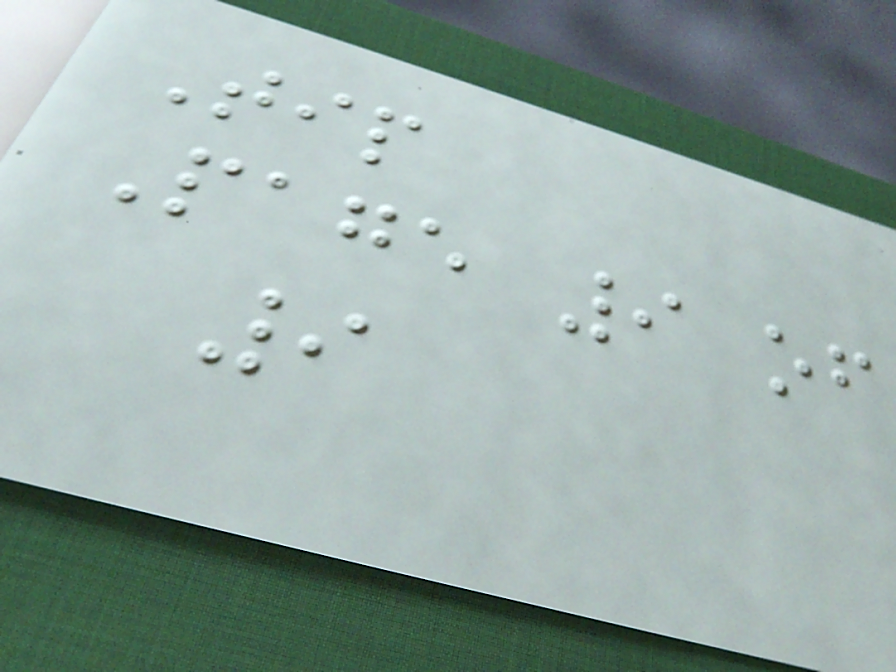Tip
Page 9 of
9
